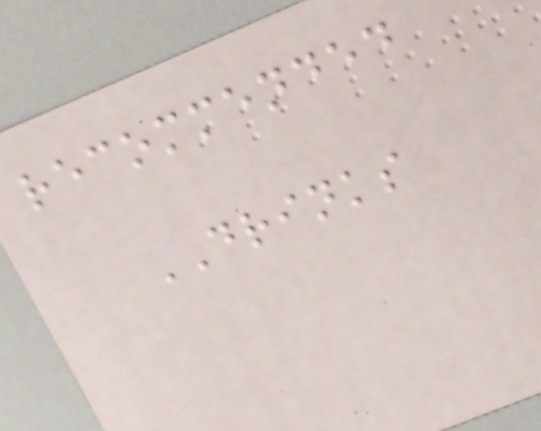recommended
DRINKS
